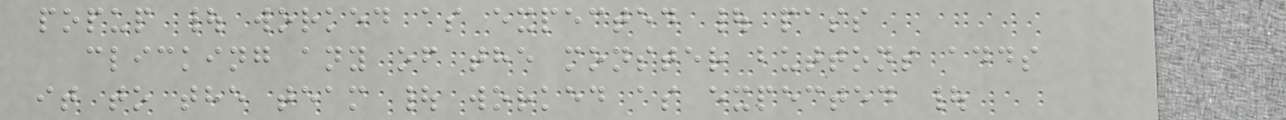popup | worked as expected | pass
clicking any of the monster buttons adds
it to the team | worked as expected |
